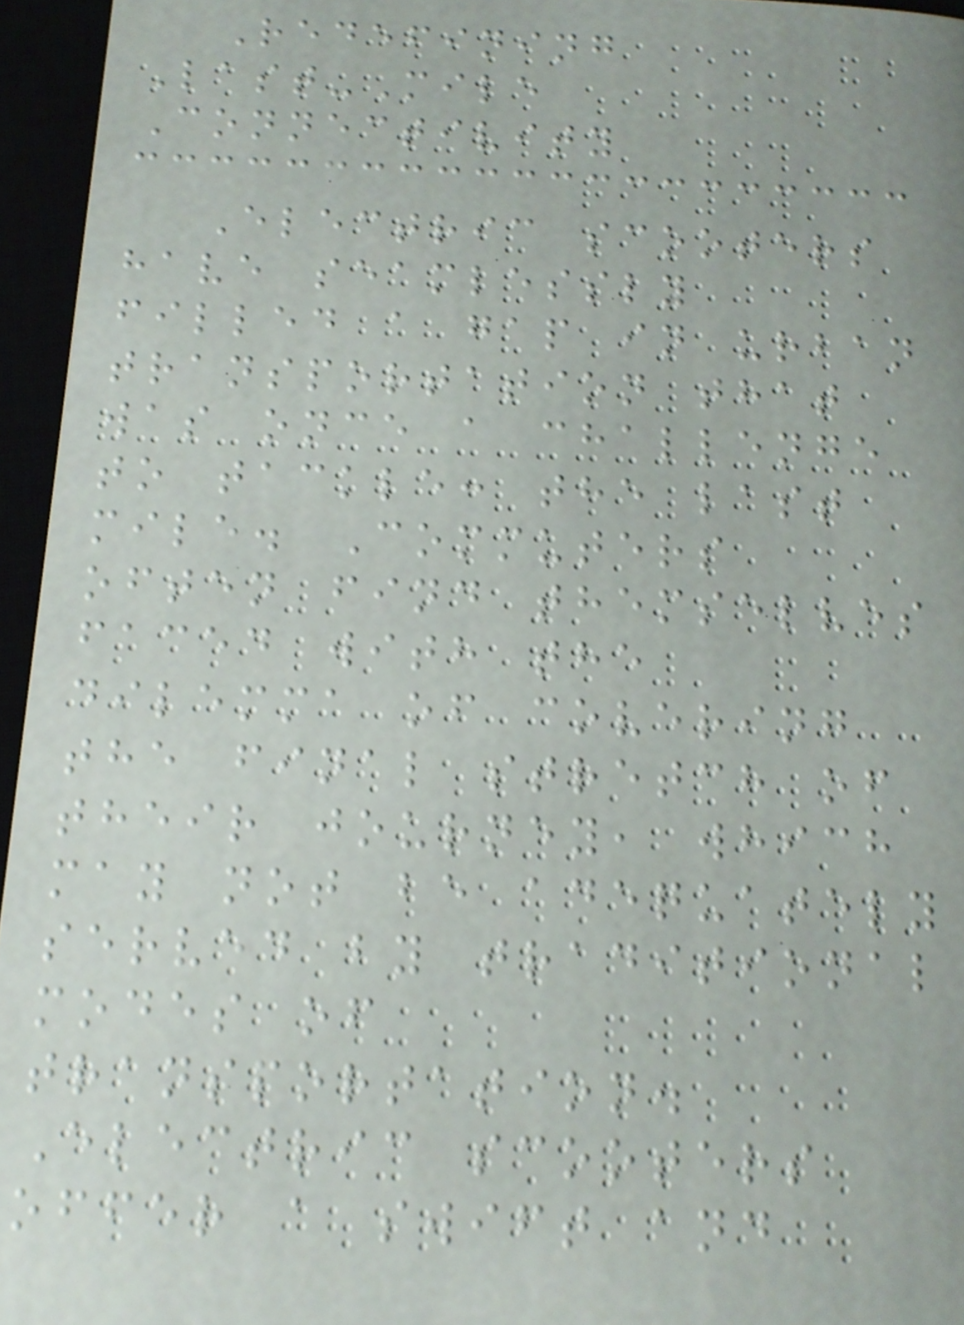Redefining
Last-Mile
Connectivity
Electric scooters
have seamlessly
filled a gap in urban
transportation that
was once a challenge
to tackle: the last
mile. Commuters
often find themselves
faced with the
dilemma of covering
the final stretch of
their journey, which
may not be adequately
served by traditional
modes of
transportation.
Electric scooters
offer a swift and
